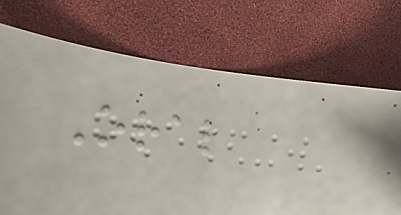Oral
